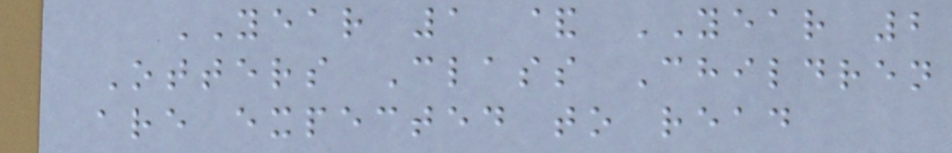YEAR 1 & YEAR 2
Otters Class Children
are expected to read
